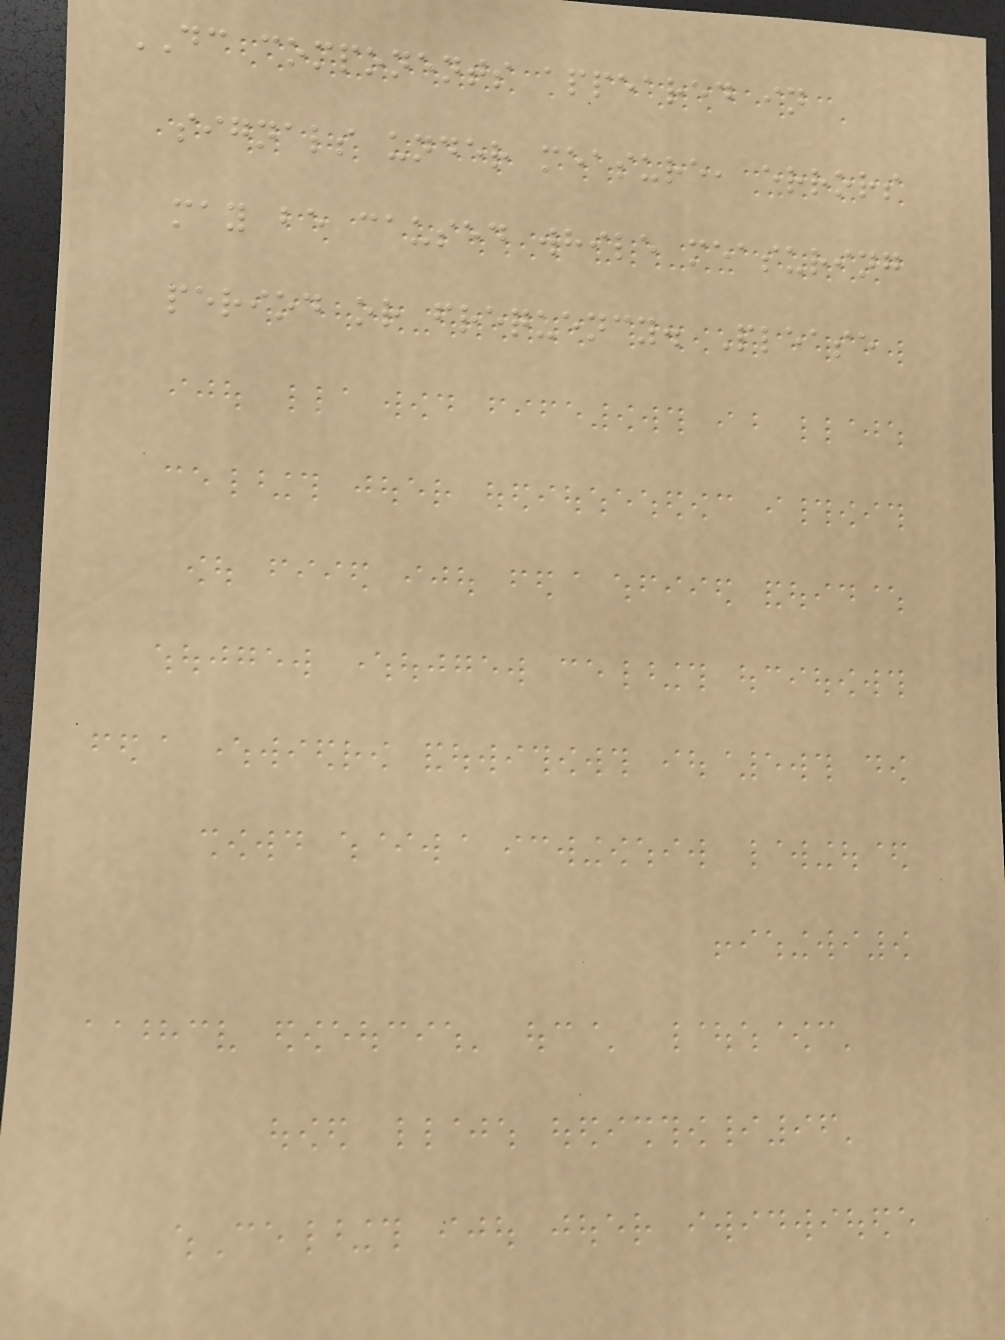DC components appeared in
signals under measure, errors
may be caused while measuring
period or frequency. Please
